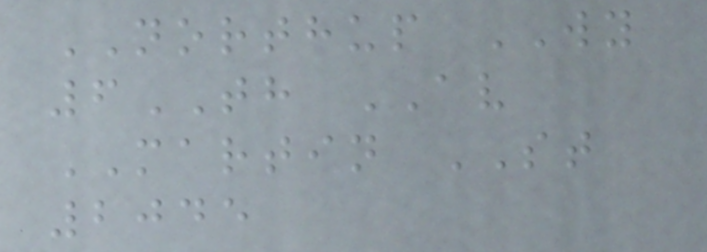NORTHUP WY
6TH AV
MARTIN ST
2045
